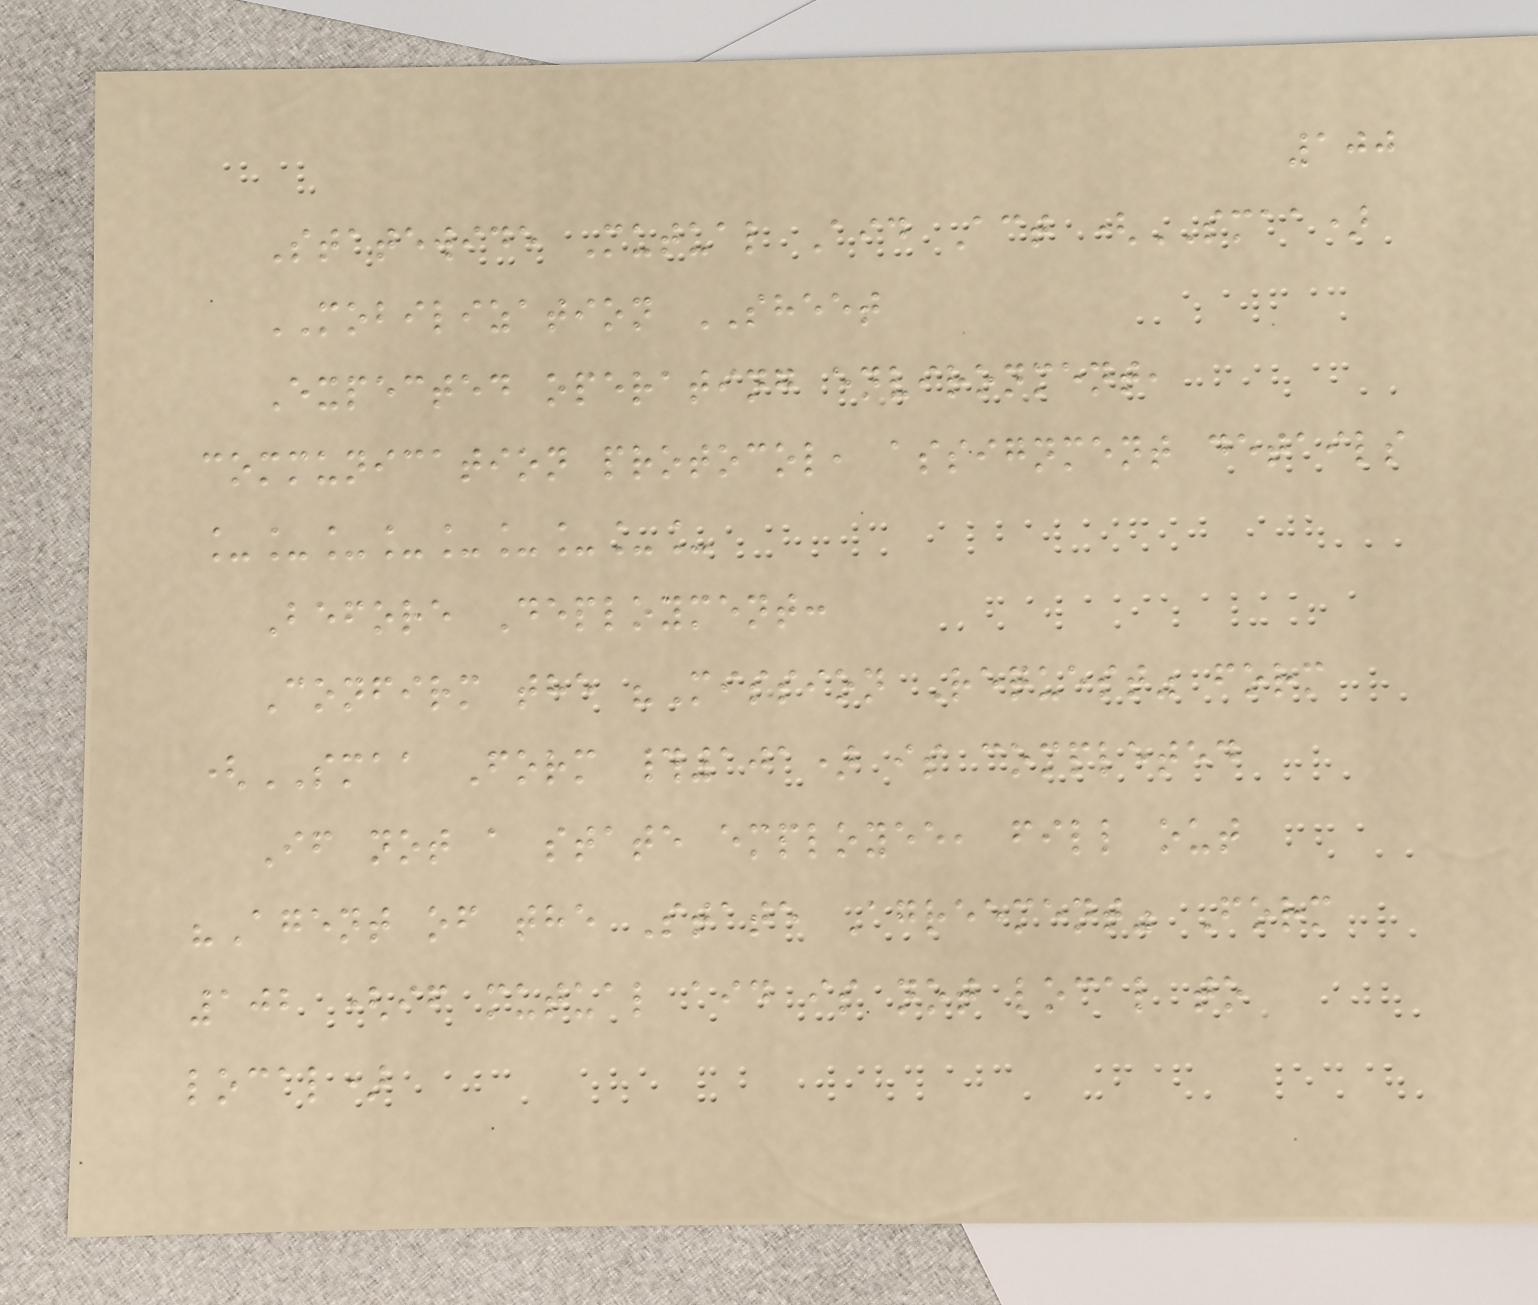100
Statewide Mutual Aid Act (SMAA)
MOBILIZATION SHEET
Expected operating environment,
communication protocol, assignment details
_________
Before Deployment:
Confirm the "Mission Request" form
(SMAA Form #101) is completed
If not a state employee, fill out
"Agent of the State Agreement" Form
102 (if mutual aid is not local to
local)
